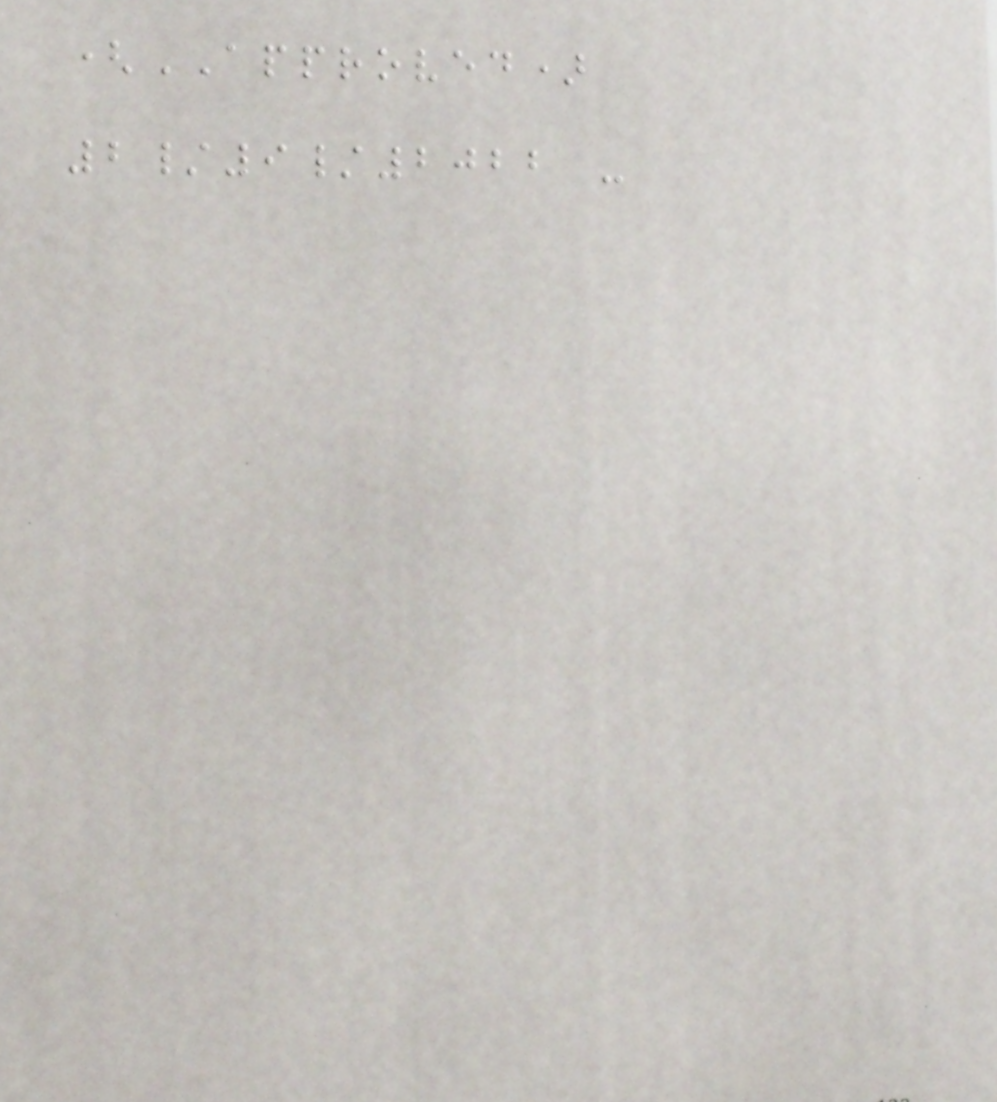(APPROVED)
2/9/2022 -
